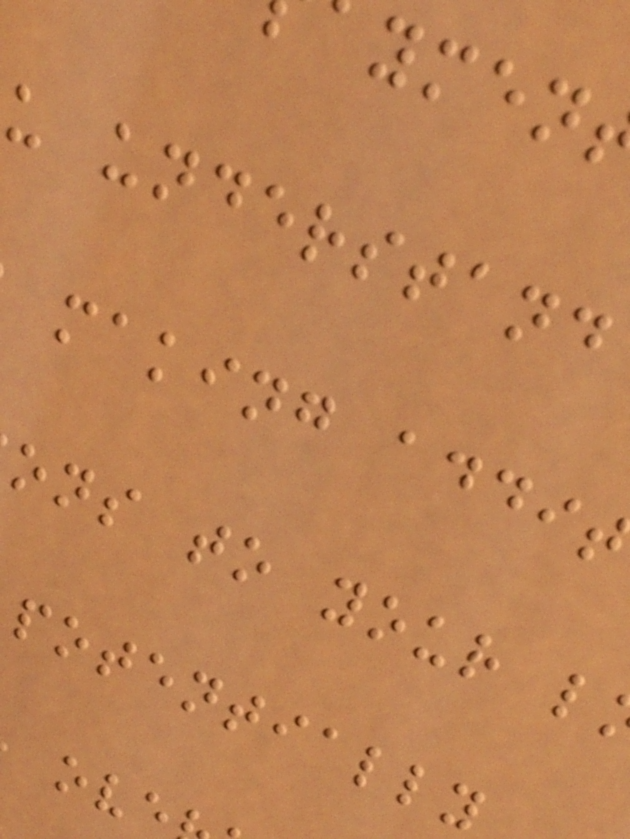u understand
making addi
ons to your l
potentially
